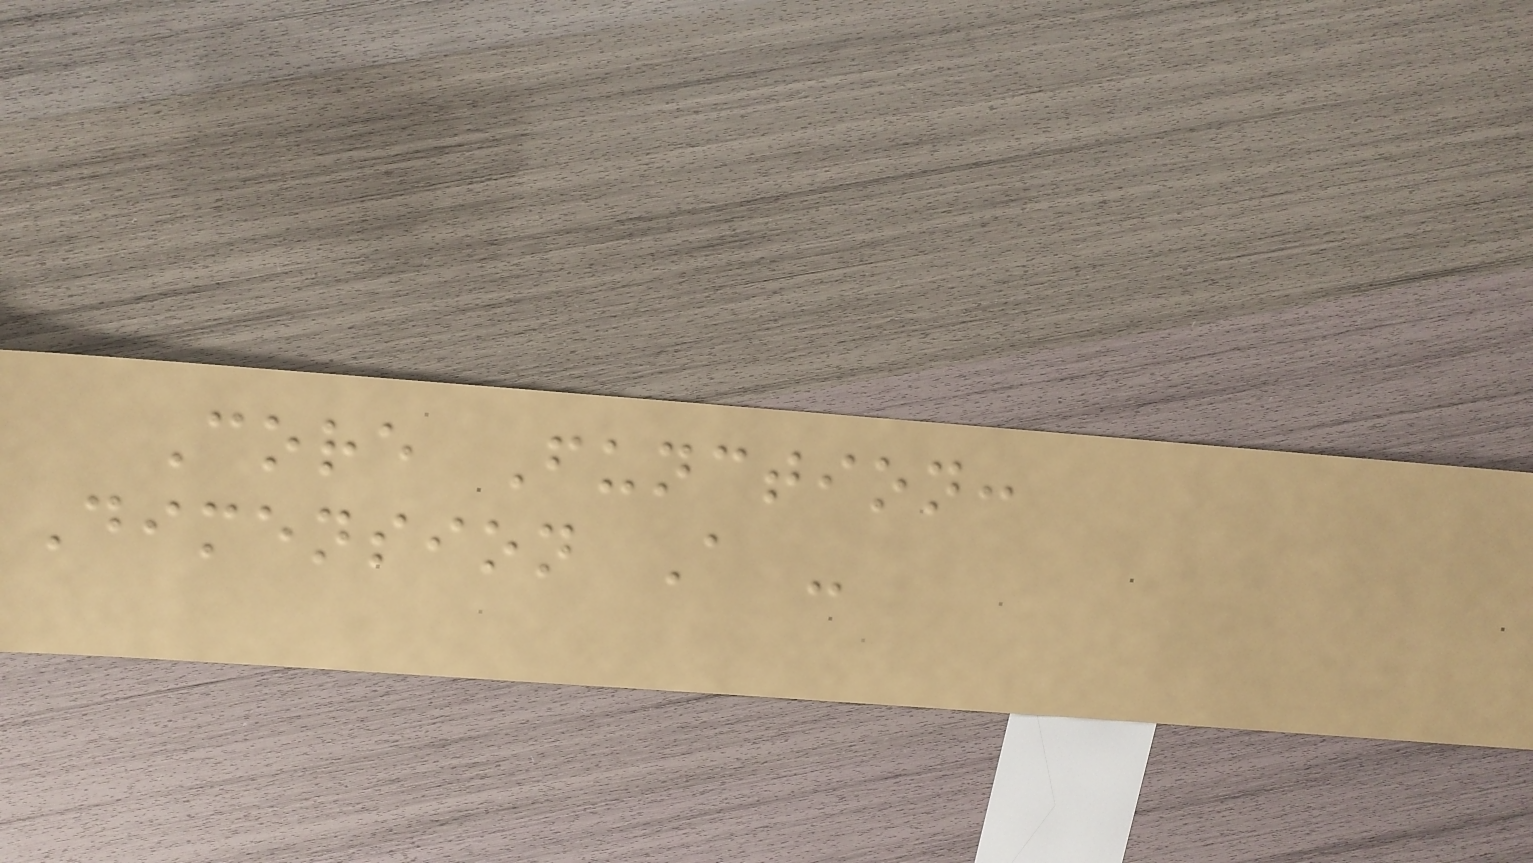Core Function:
Dimension A -
